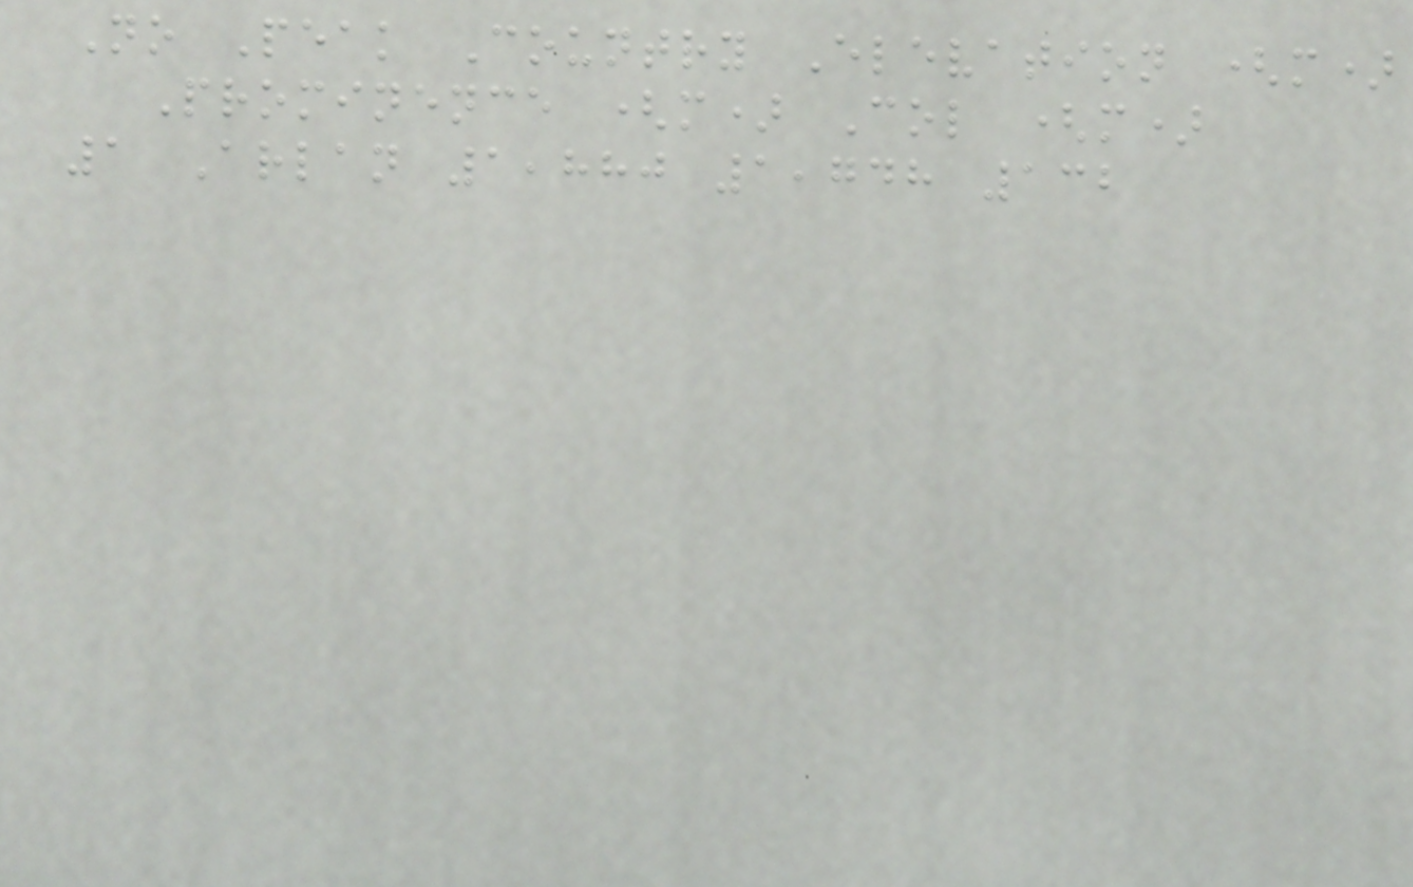No Peak Country Elevation (m)
Prominence (m) Col (m)
1 Arlan 1,880 1,748 132
